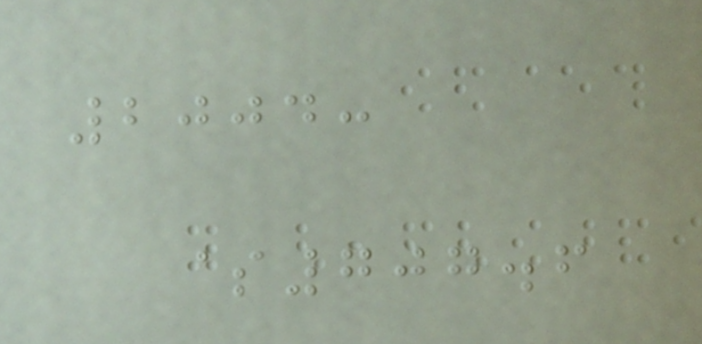2004:
$707.6
